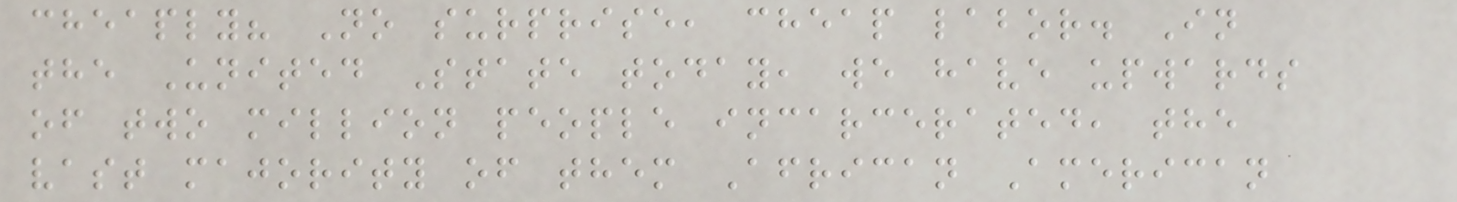cheaply? No surprise, cheap labor. In
the United State today, we have upwards
of two million people incarcerated, the
vast majority of them African American
